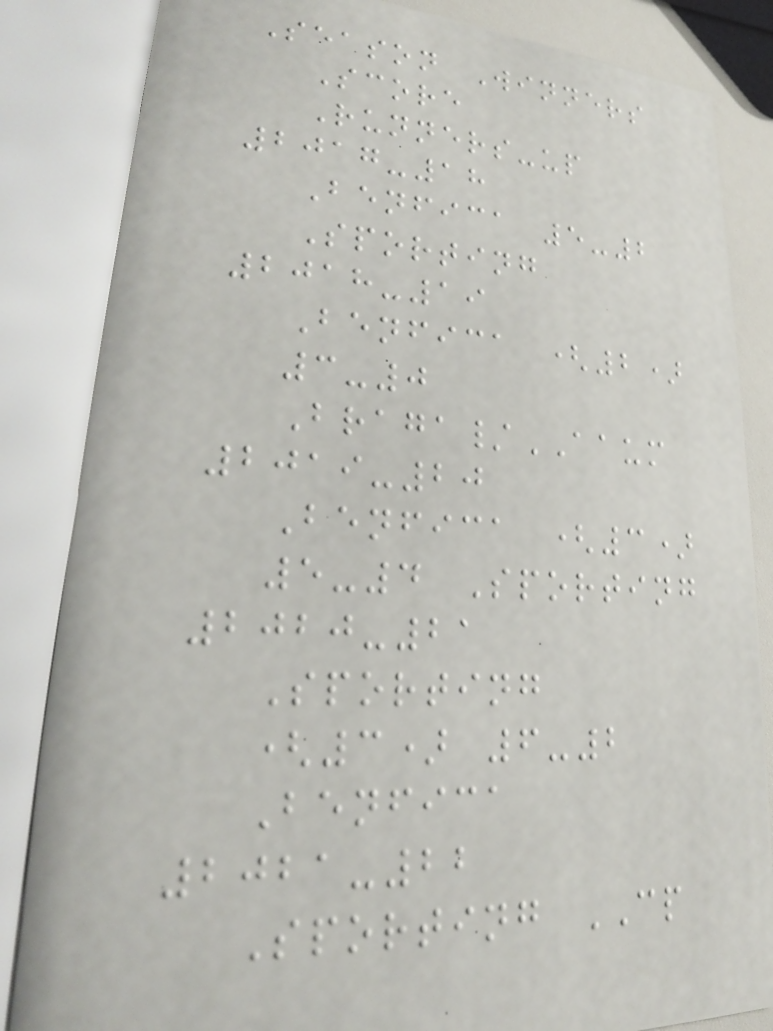Season Winners
Score
Runners-up
2017-18
Benfica 5-2
Sporting
2018-19
Benfica (2)
3-0
Braga/AAUM
2019-20
Benfica (3)
5-4 Sporting
2020-21
Sporting
(3) 6-2
Benfica
2021-22
Sporting CP
